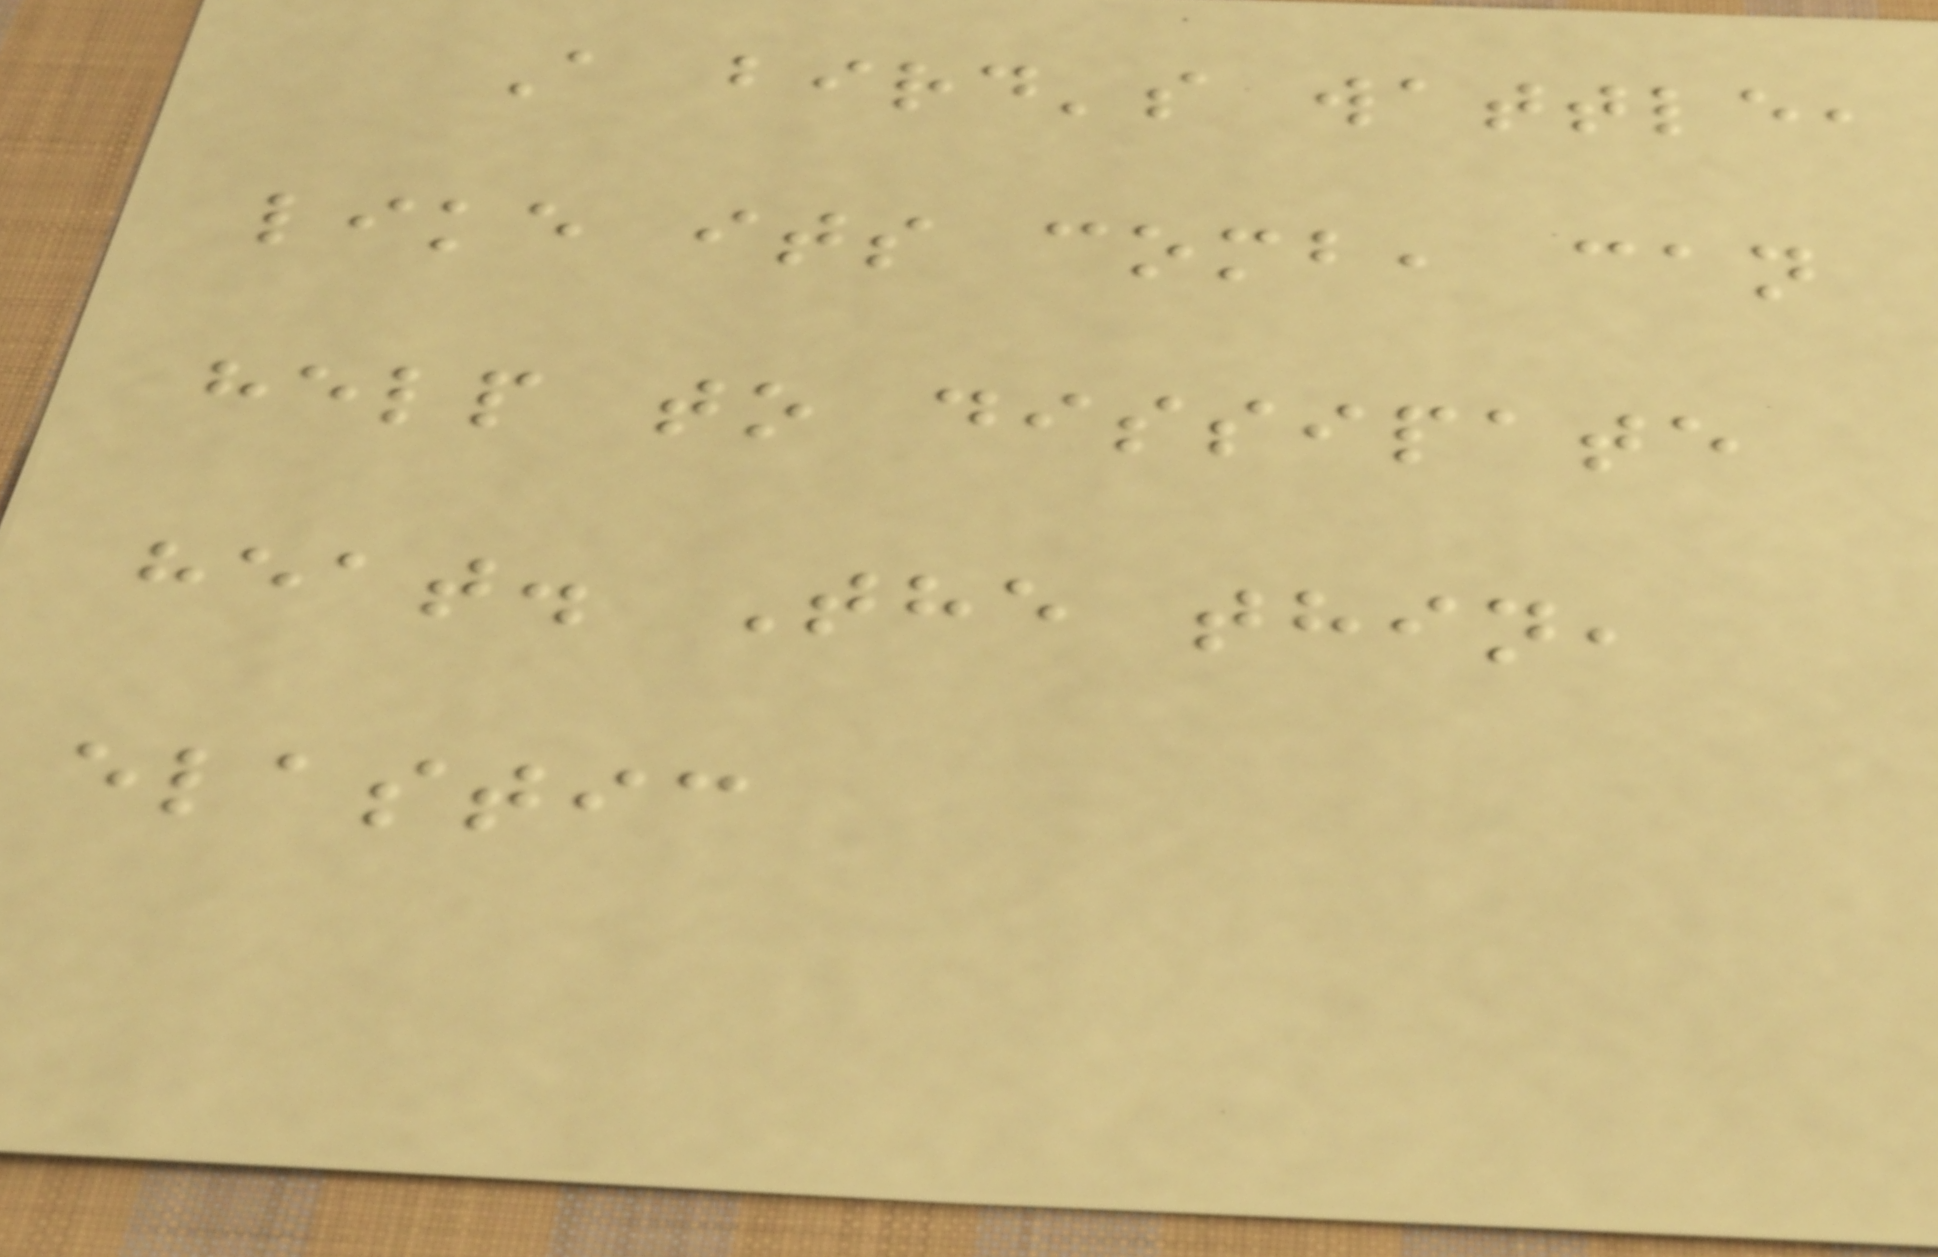A bird's wattle,
like its comb, can
help to dissipate
heat. The thin,
elastic
